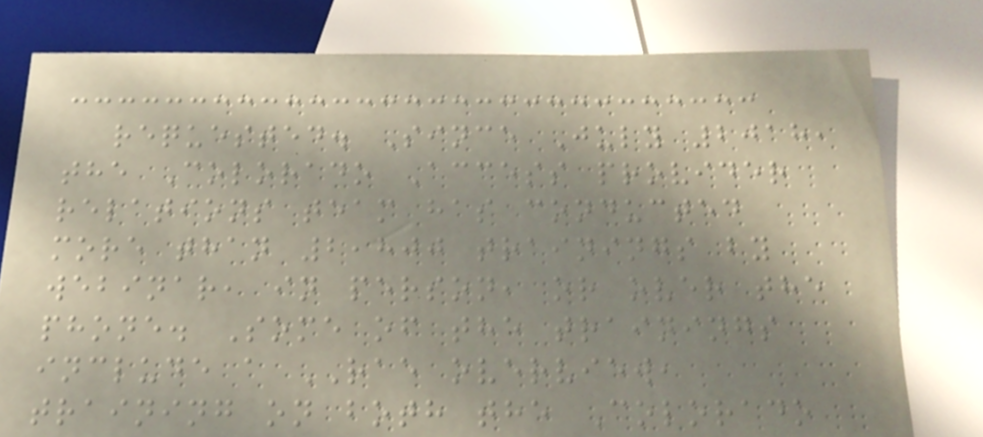requested. Since July 2018,
the Colorado Access provider
relations team has conducted
more than 2,800 trainings by
webinar, in person, or over the
phone. Some of the trainings
include a RAE overview,
training on both the Colorado
